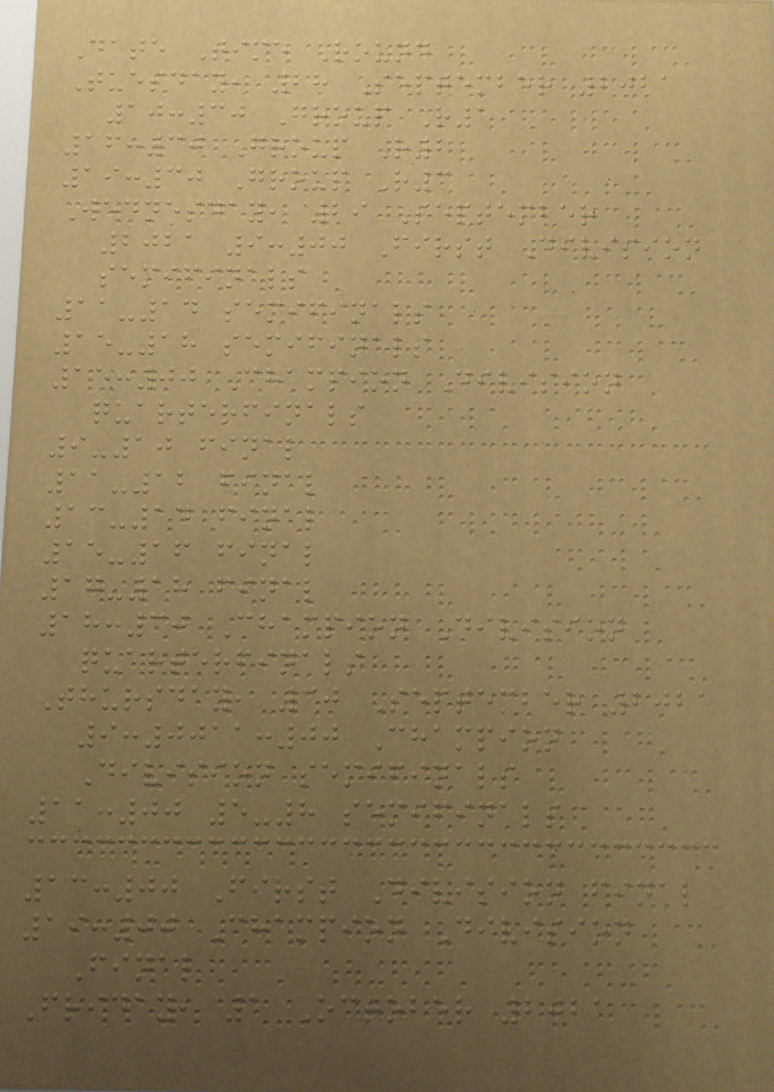Date Time Round
Tuesday, 28 September 2021
10:30 Group R1
16:30 Group R2
19:30 Group R3
Wednesday, 29 September
2021 9:00 First Division
semifinals
11-14 semifinals
15-18 semifinals
15:00 Champion Division
quarterfinals
9-10 final
11-12 final
13-14 final
15-16 final
17-18 final
18:30 Champion Division
quarterfinals
Thursday, 30 September 2021
9:0011:00 Champion
Division semifinals
11:00 5-8 semifinals
13:00 First Division final
19:00 Champion Division
Final
Friday, 1 October 2021
